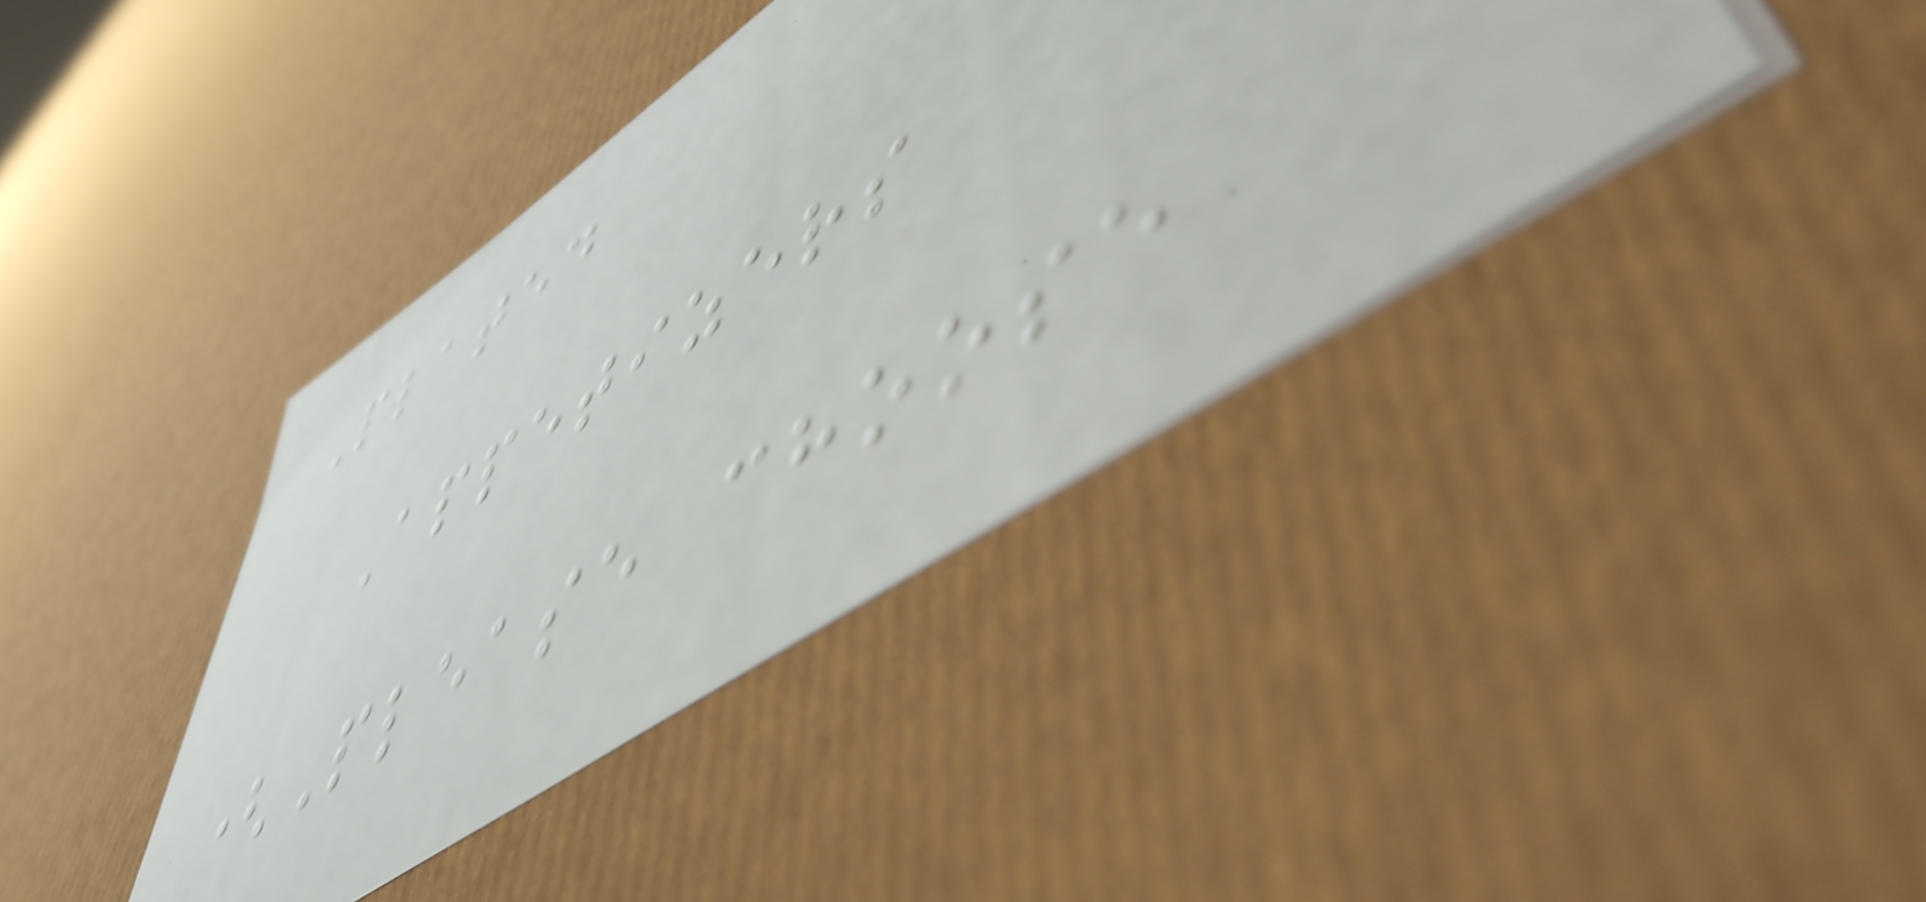Plated
Appetizers
(Please choose
